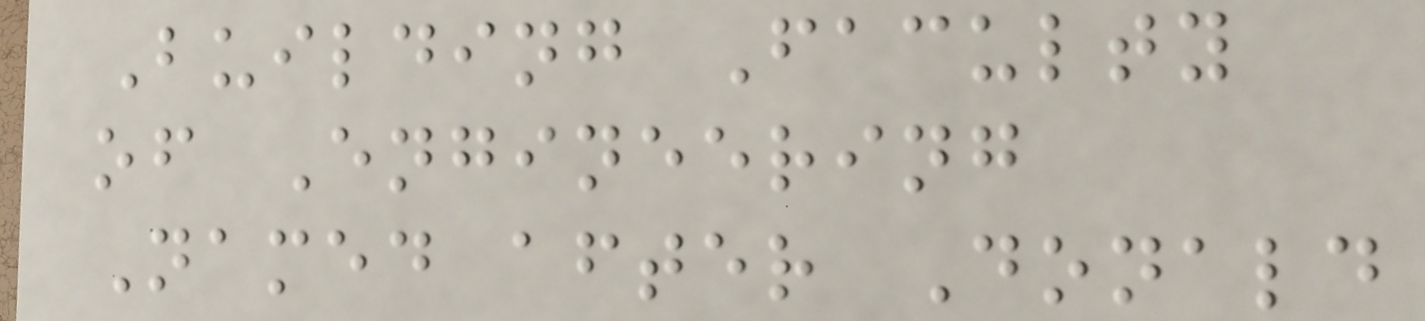Building Faculty
of Engineering
Named after Donald
